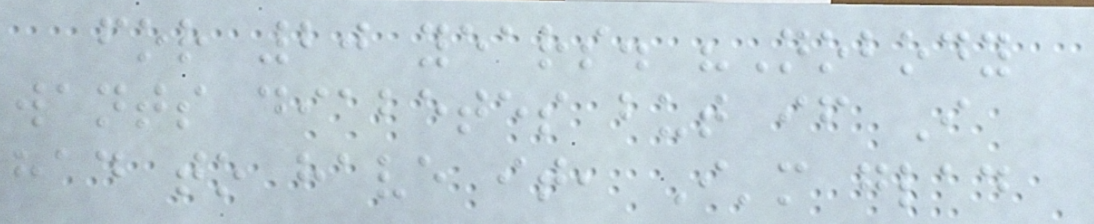for 20 years. "Nobody
wants diabetes but if I
had to have it, I'm glad
